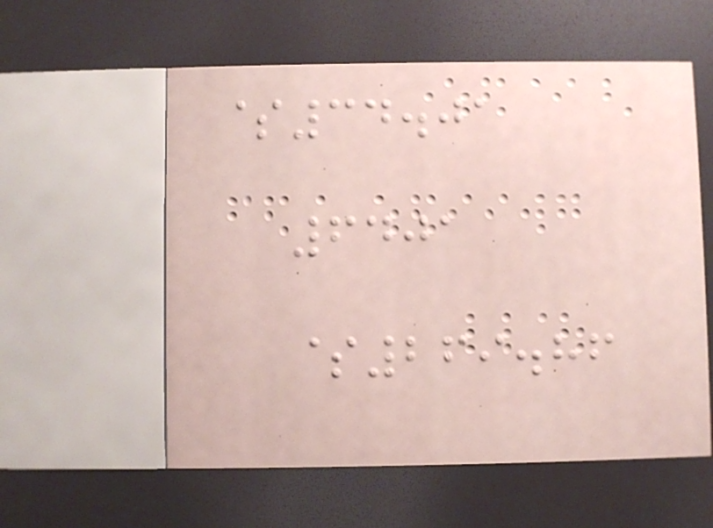$34.01
6401
$269.86
